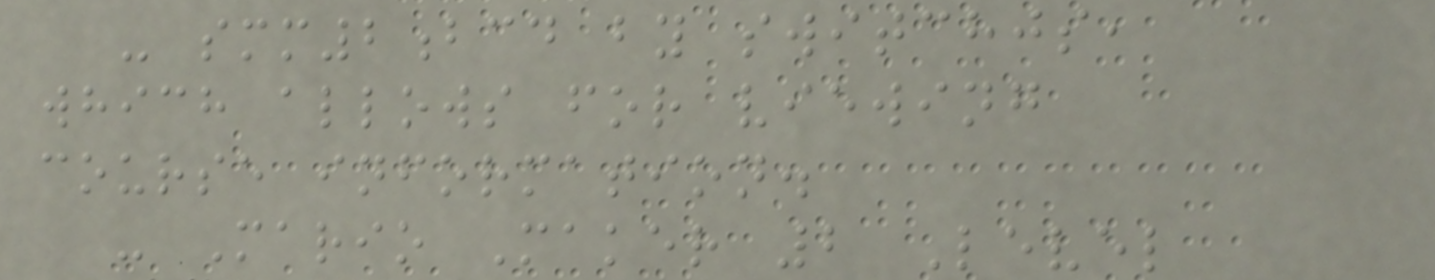- smm2bcd by switchjs,
which allows for viewing
course information.
- Mario Maker 2 Level
